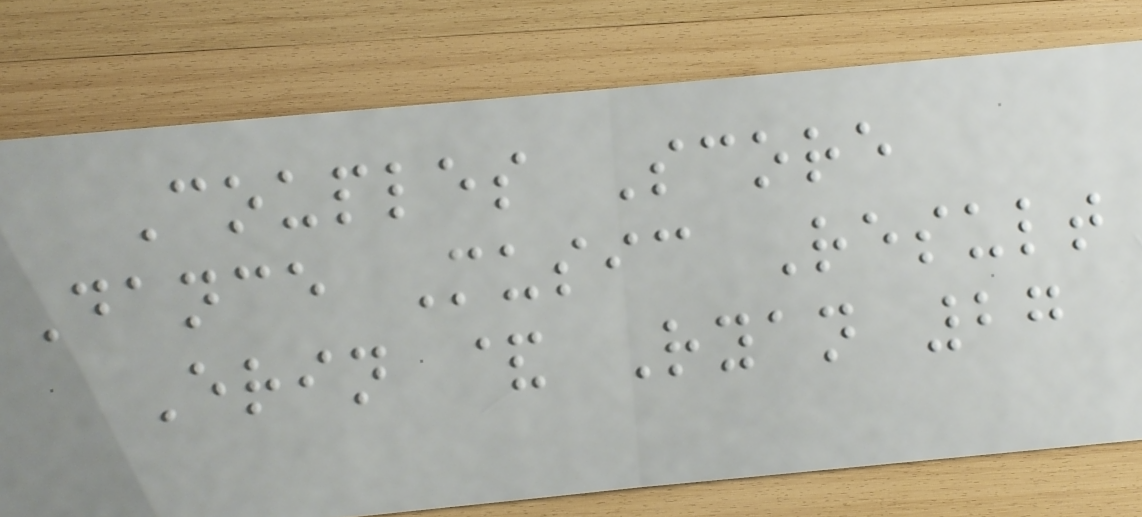Couples Score
Dance Music Result
Erin & Ryan 27
